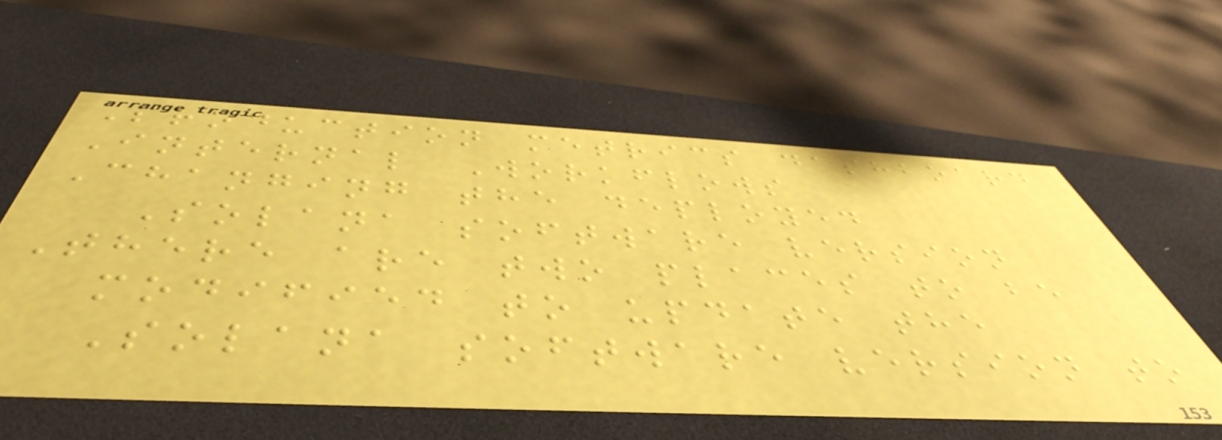Production metrics dashboard
Internal Workflows
Changing the deployed
Solana software version
There are two places to be
modified to update the
Solana software version to
